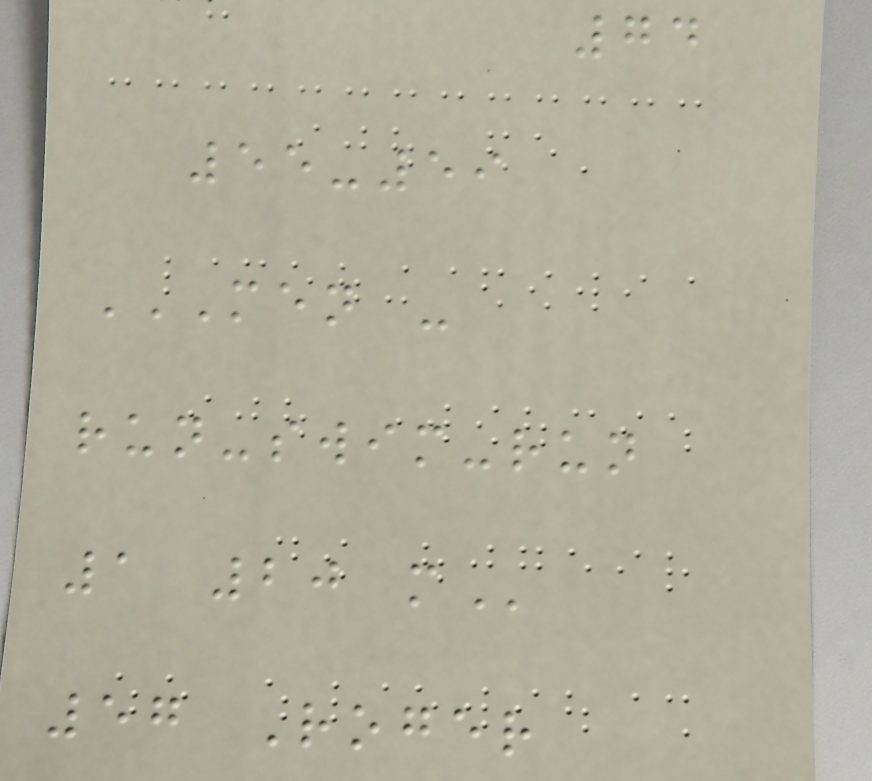74
55-59
MEN -
RUN-SWIM-RUN
1 20 M
57 Roger
